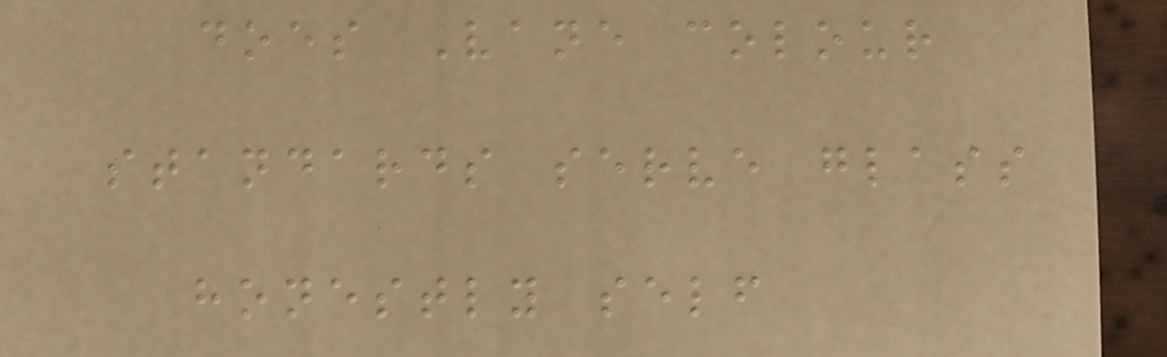does Vane colour
standards serve glass
honestly self
